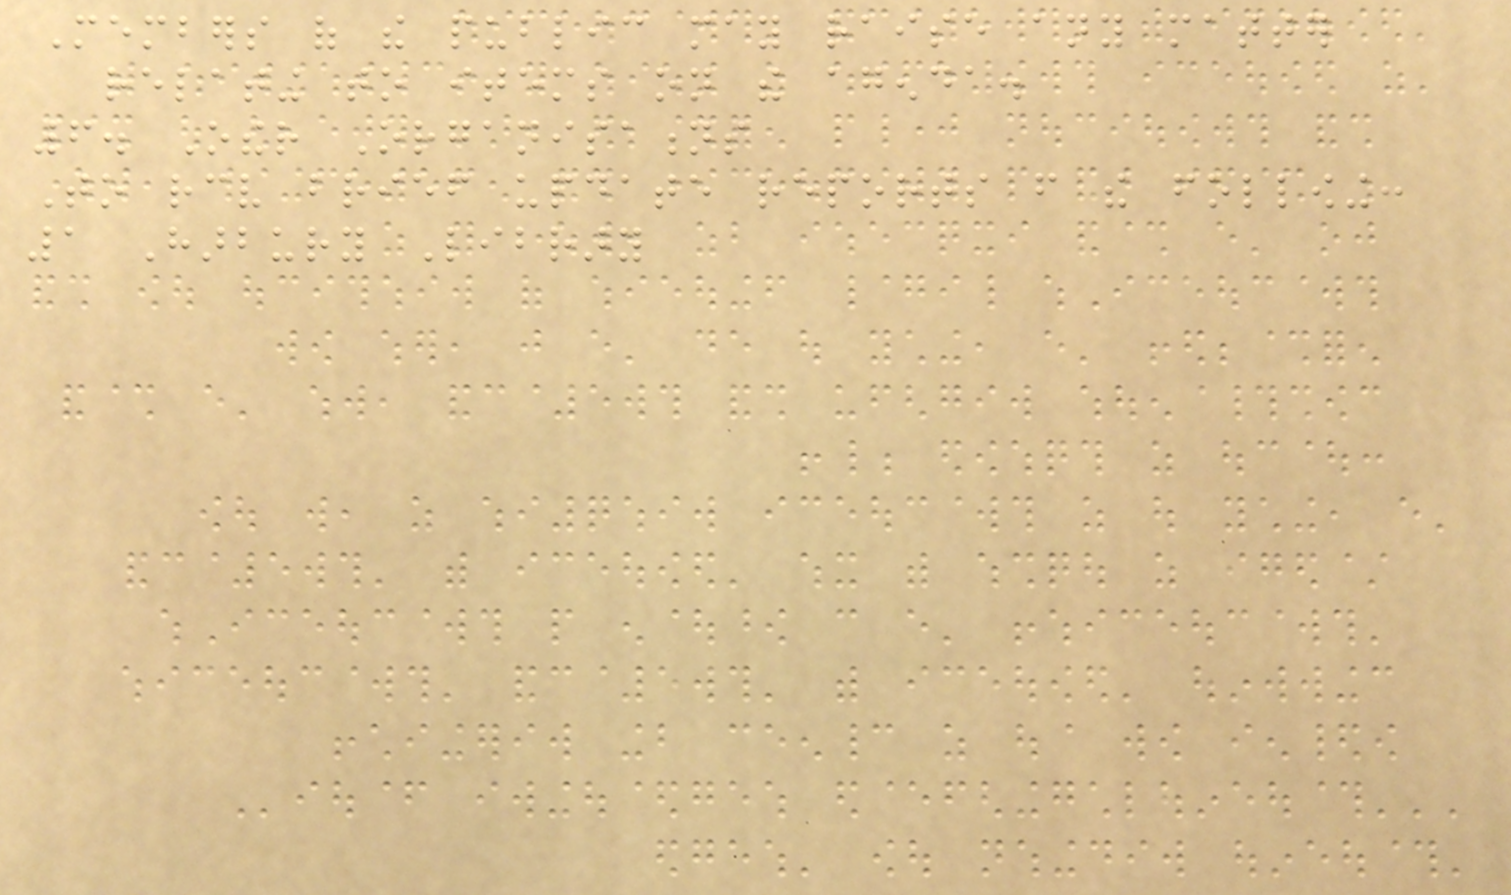Members of the public may raise any matter
relating to items on the agenda.
6. Other Organisations
To receive brief update reports from the following:
1 Harbury Library
